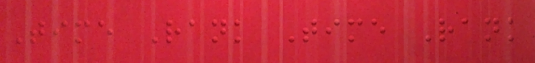Time Rank Time Rank
